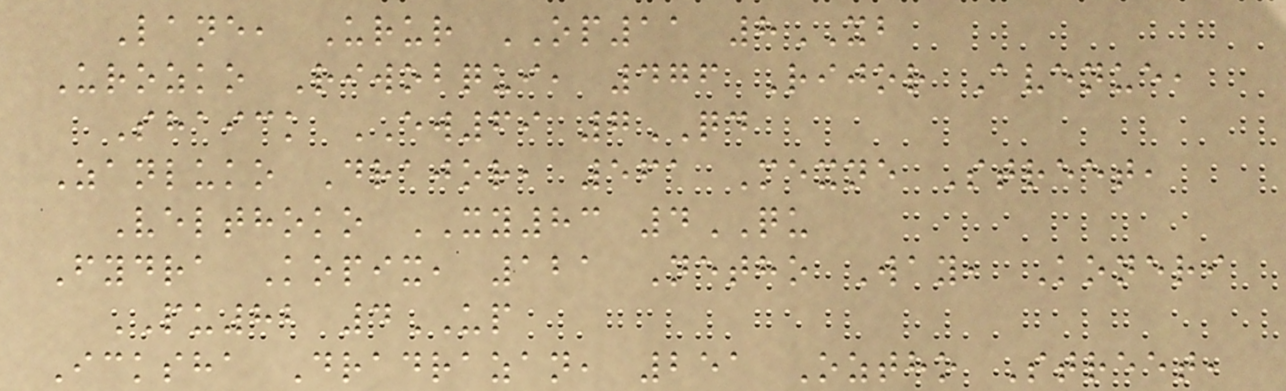Lane, Urur OP11 8XB
Urozko Riwobqui, 476 Rijor Avenue,
Shaick EW69 7QD
Zanluko Drajor, 561 Mexne Street,
Velthoko XY83 4QU
Fydra Kopix, 121 Netho Way, Koneri
PU82 4UP
Icksha Dradrazan, 251 Oztho Street,
